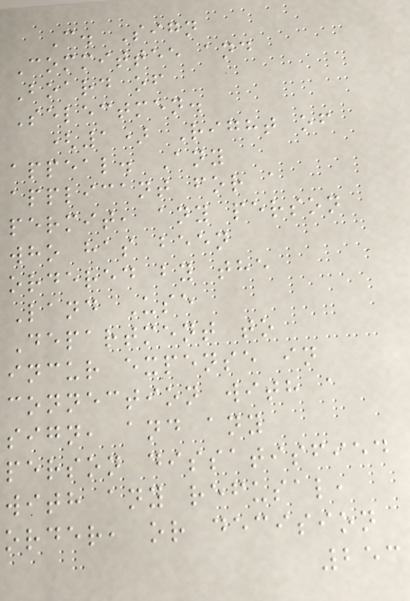C. Sign
Committee and
Board of
Selectmen.
(1) Right of
appeal. Any
applicant for a
permit, any person
who has been
ordered by the
Land Use
Department to
incur expense in
connection with a
sign, and any
person dissatisfied
with any refusal,
order, or decision
253
